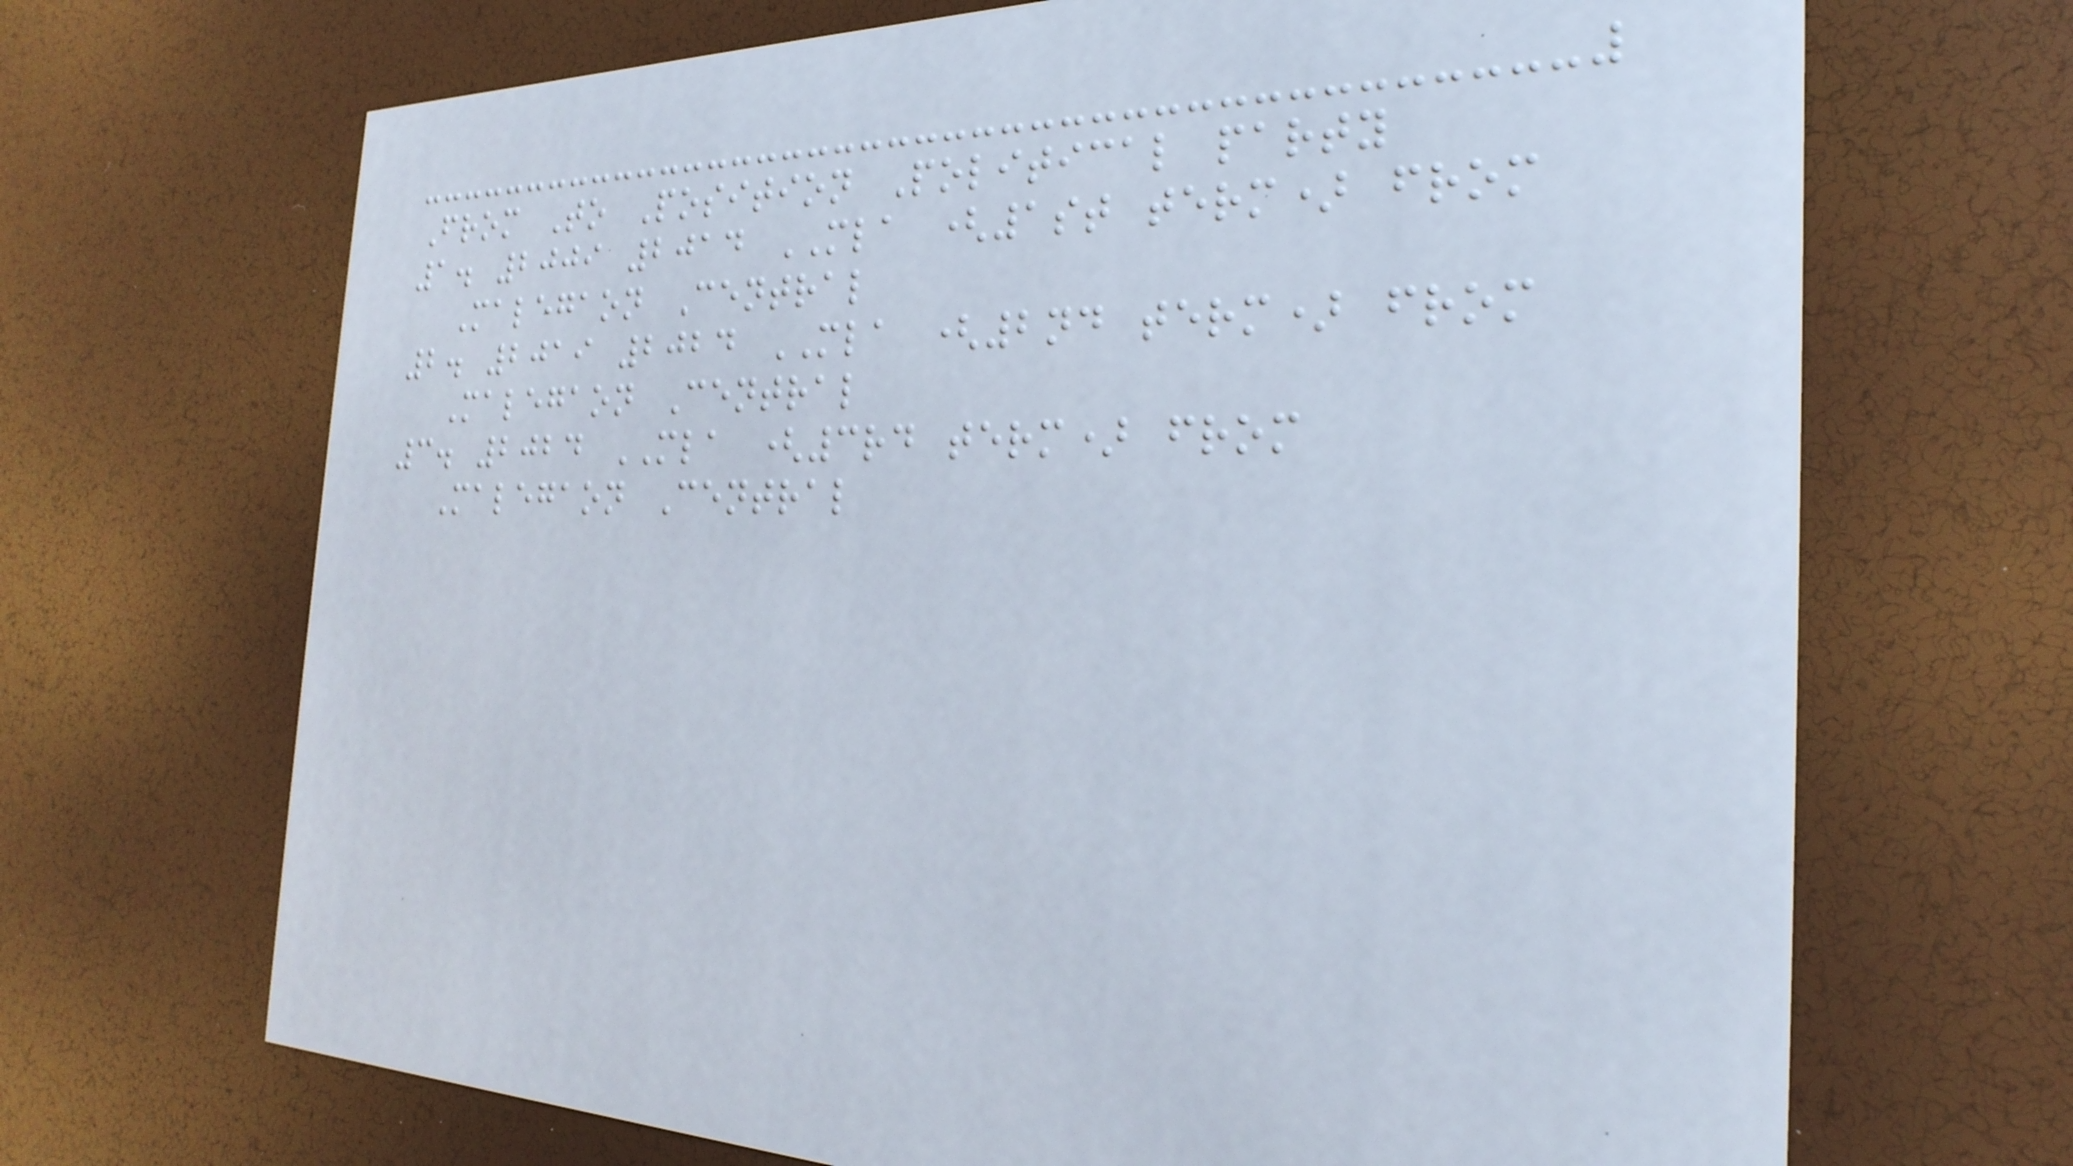From To Position Political party
1. 2009 2014 MLA (1st term) from
Malegaon Central
2. 2019 2024 MLA (2nd term) from
Malegaon Central
3. 2024 MLA (3rd term) from
Malegaon Central
